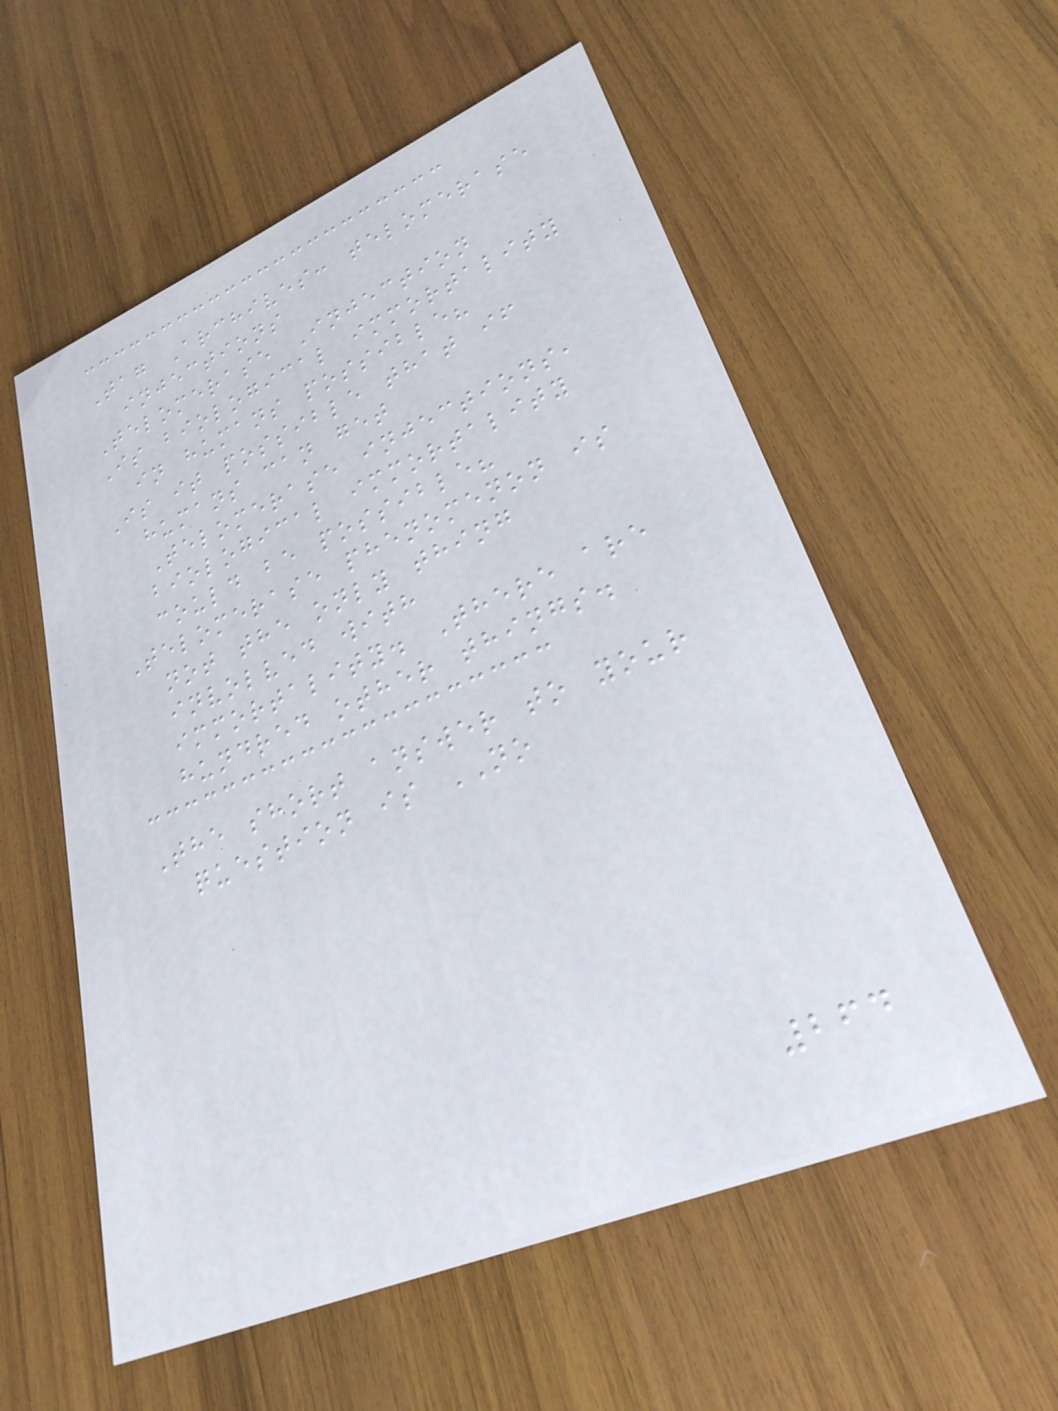Tag Archives: telomerase
injections
Telomerase Injection
Is biological immortality
in humans possible?
Is it possible that if
humans can get
Telomerase injections,
biological immortality
could be possible?
Telomerase phenomenon is
not the only thing
involved with
immortality. There are
hundred other things.
The short answer to your
question is NO
264
